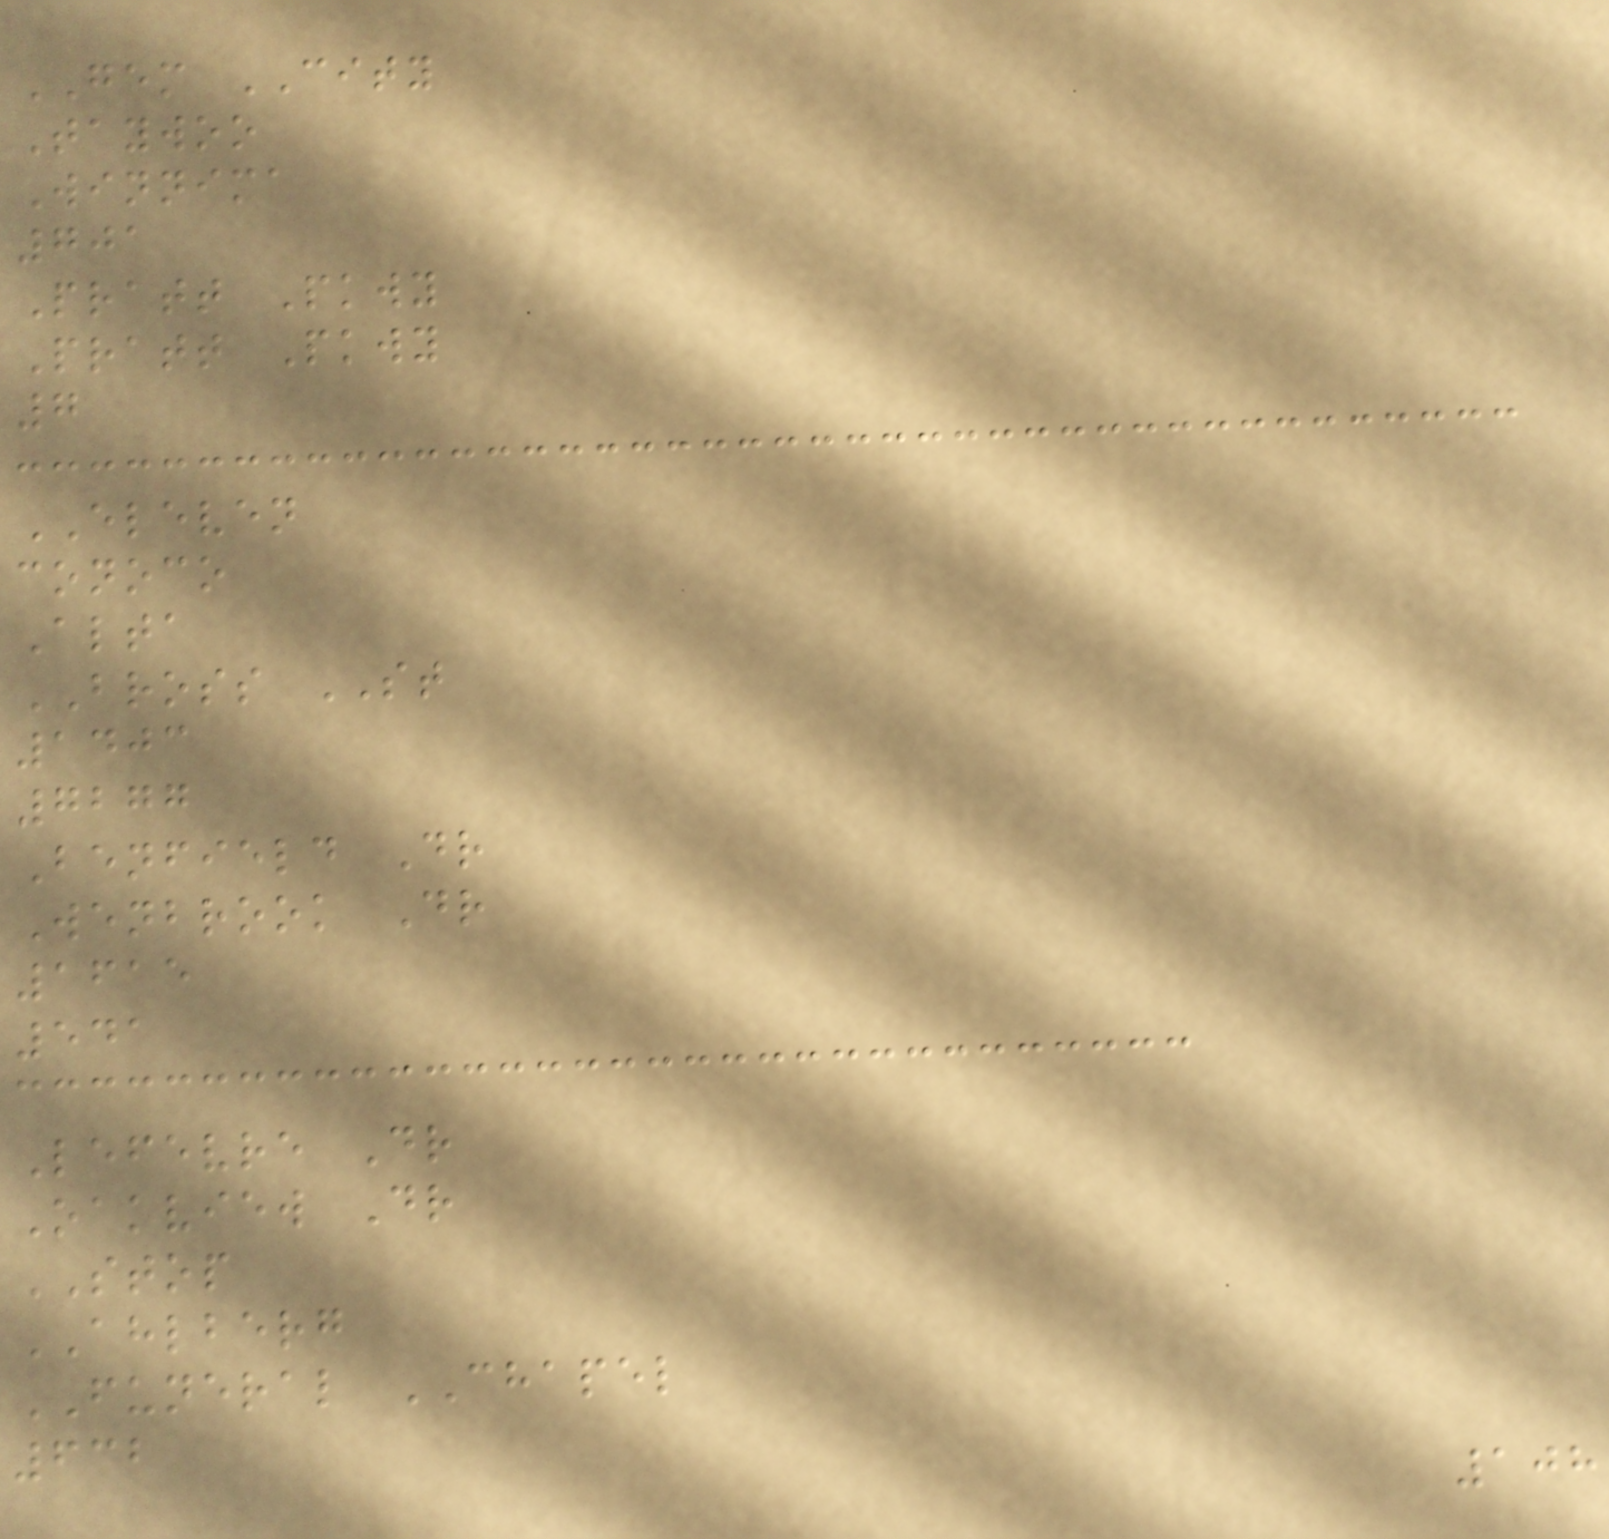GEM CITY
Taywoo
Winnima
701
Pratt Pkwy
Pratt Pkwy
7
ELEVEN
conoco
Alta
BROSS ST
1403
7277
Benfield Dr
Wenbrook Dr
1615
541
Lefevre Dr
Oakview Dr
STOP
AHLBERG
FUNERAL CHAPEL
632
108
